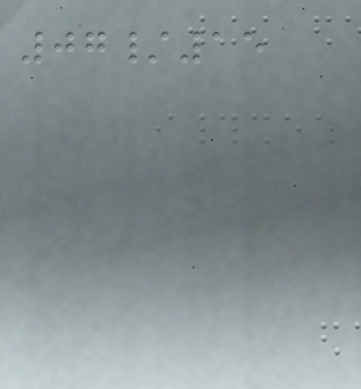07/15
